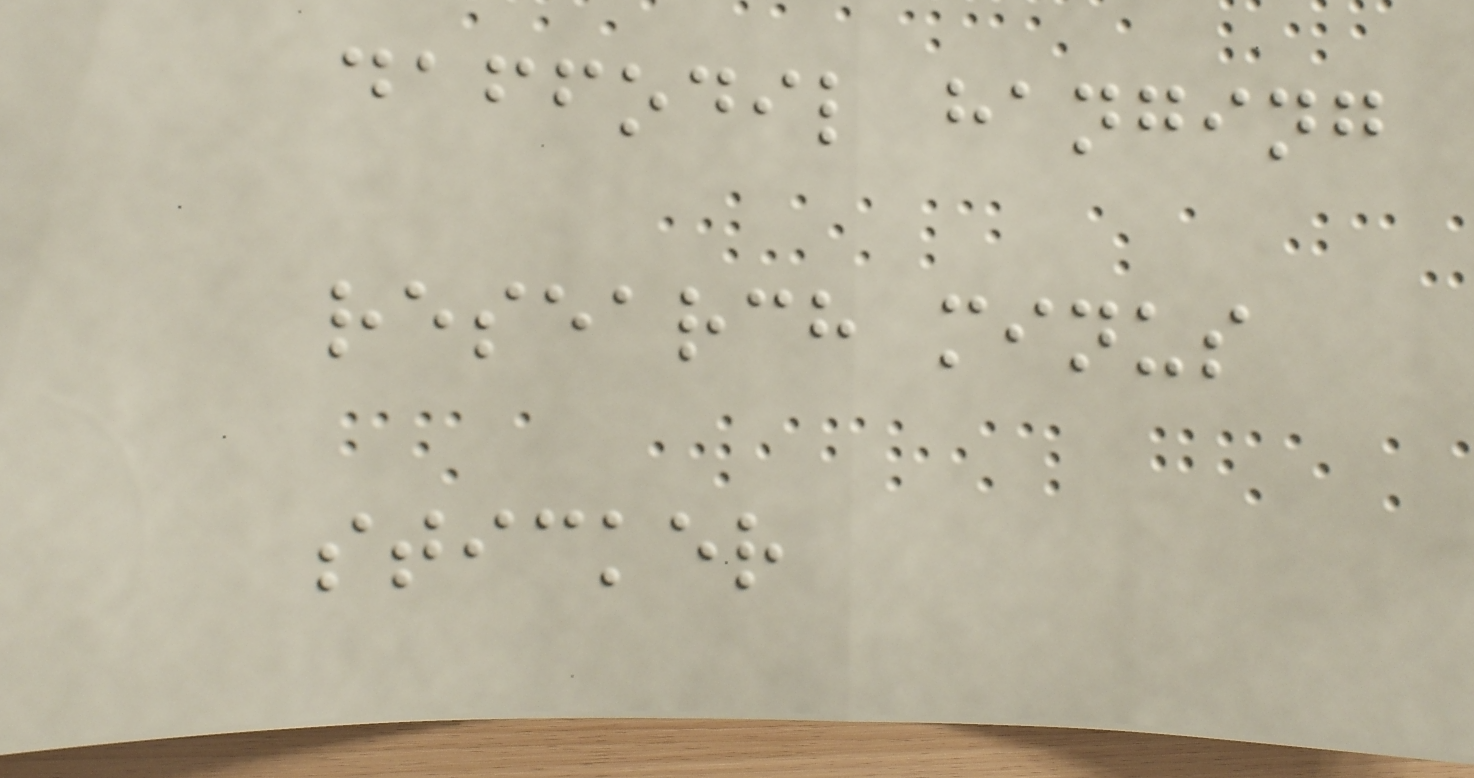daffodil hanging
research minus
sticker
